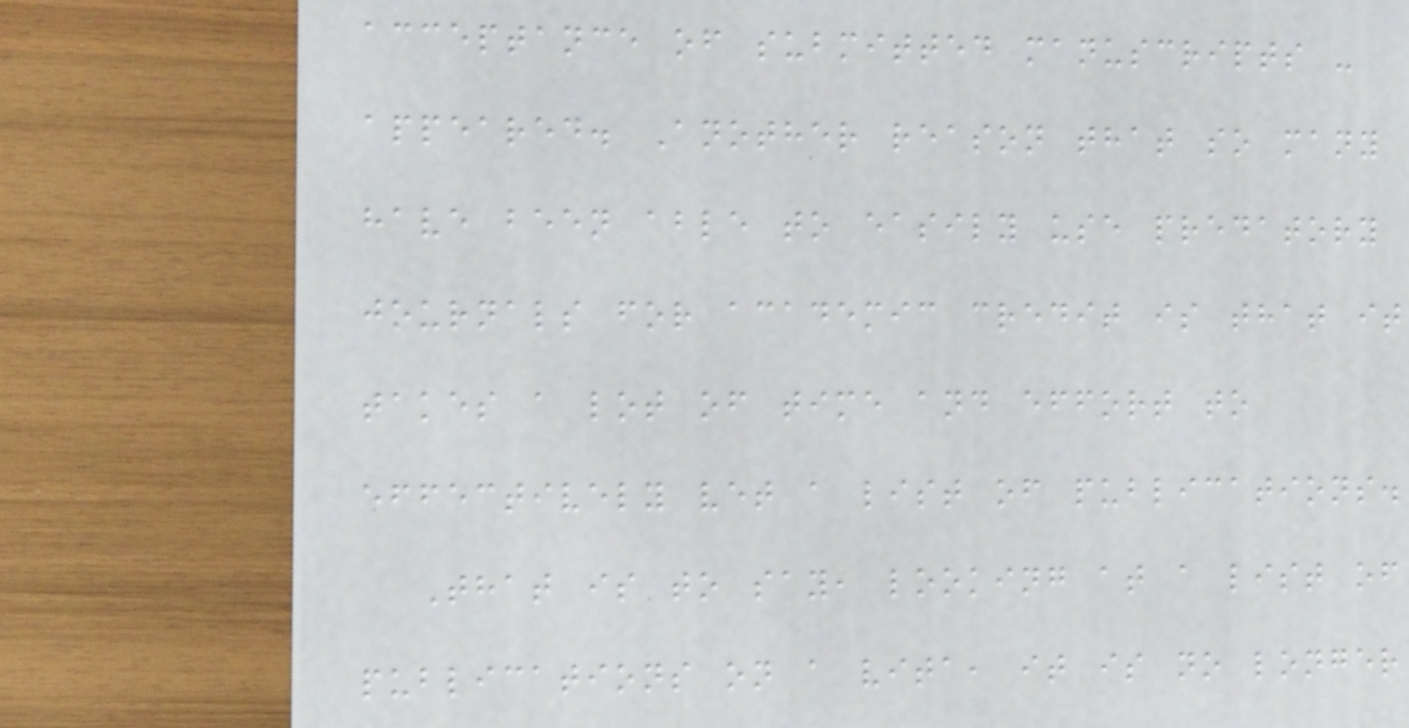acceptance of submitted manuscripts -
appeared. Another reason that so many
have been able to easily use predatory
journals for academic credit is that it
takes a lot of time and effort to
effectively vet a list of publications.
That is to say, looking at a list of
publications on a vita, it is no longer
